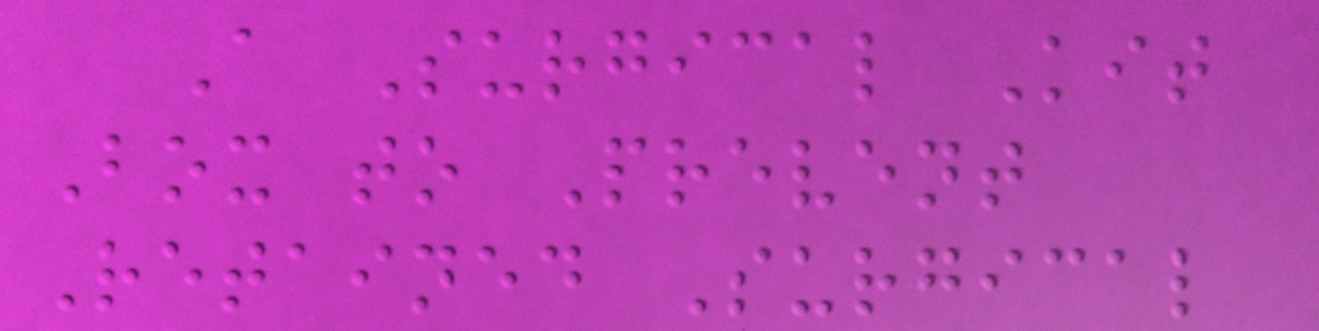A Surgical Kit
Box to Prevent
Retained Surgical
